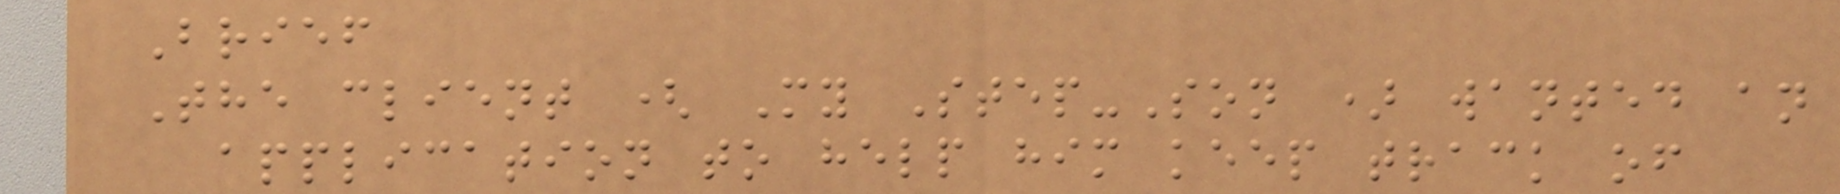Brief
The client ( My Step-Son ) wanted an
application to help him keep track of
